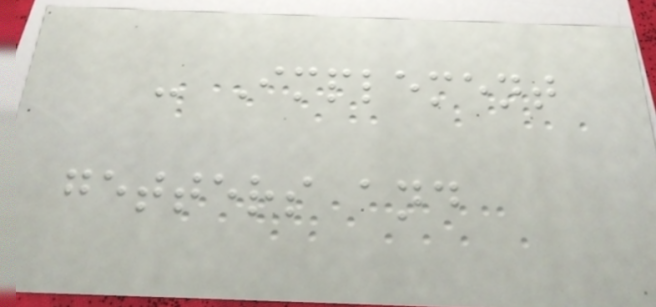- Implement
getters and
